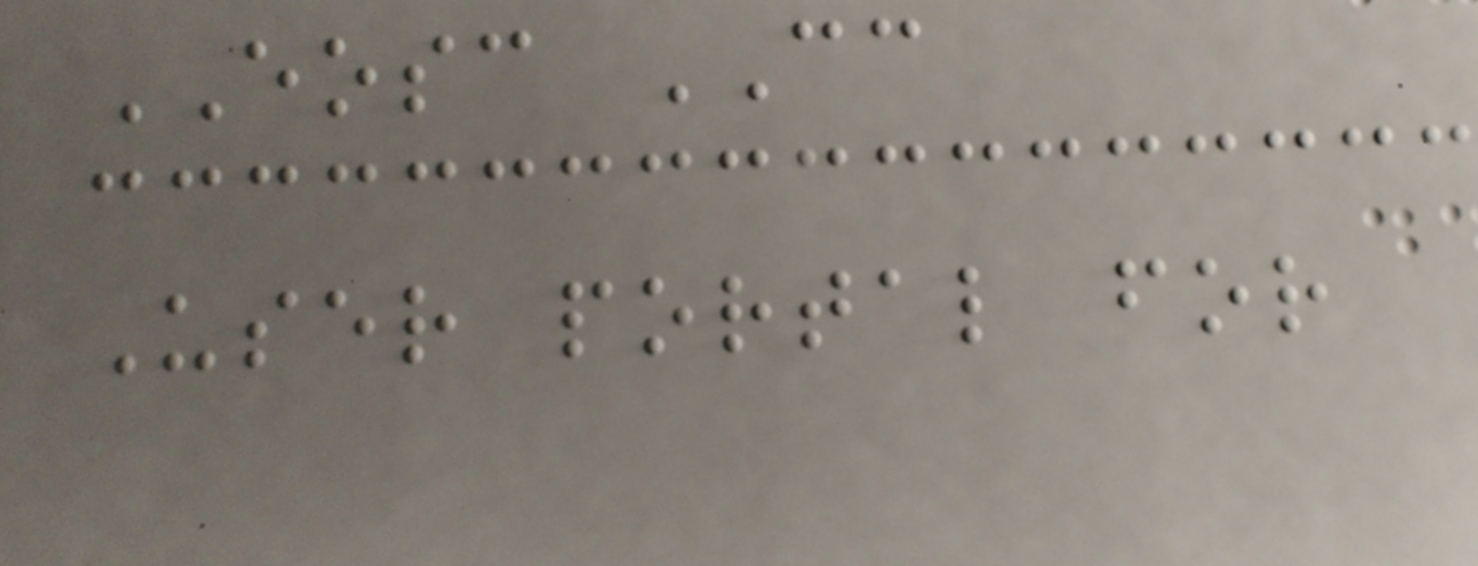EOSC CC
User portal for
